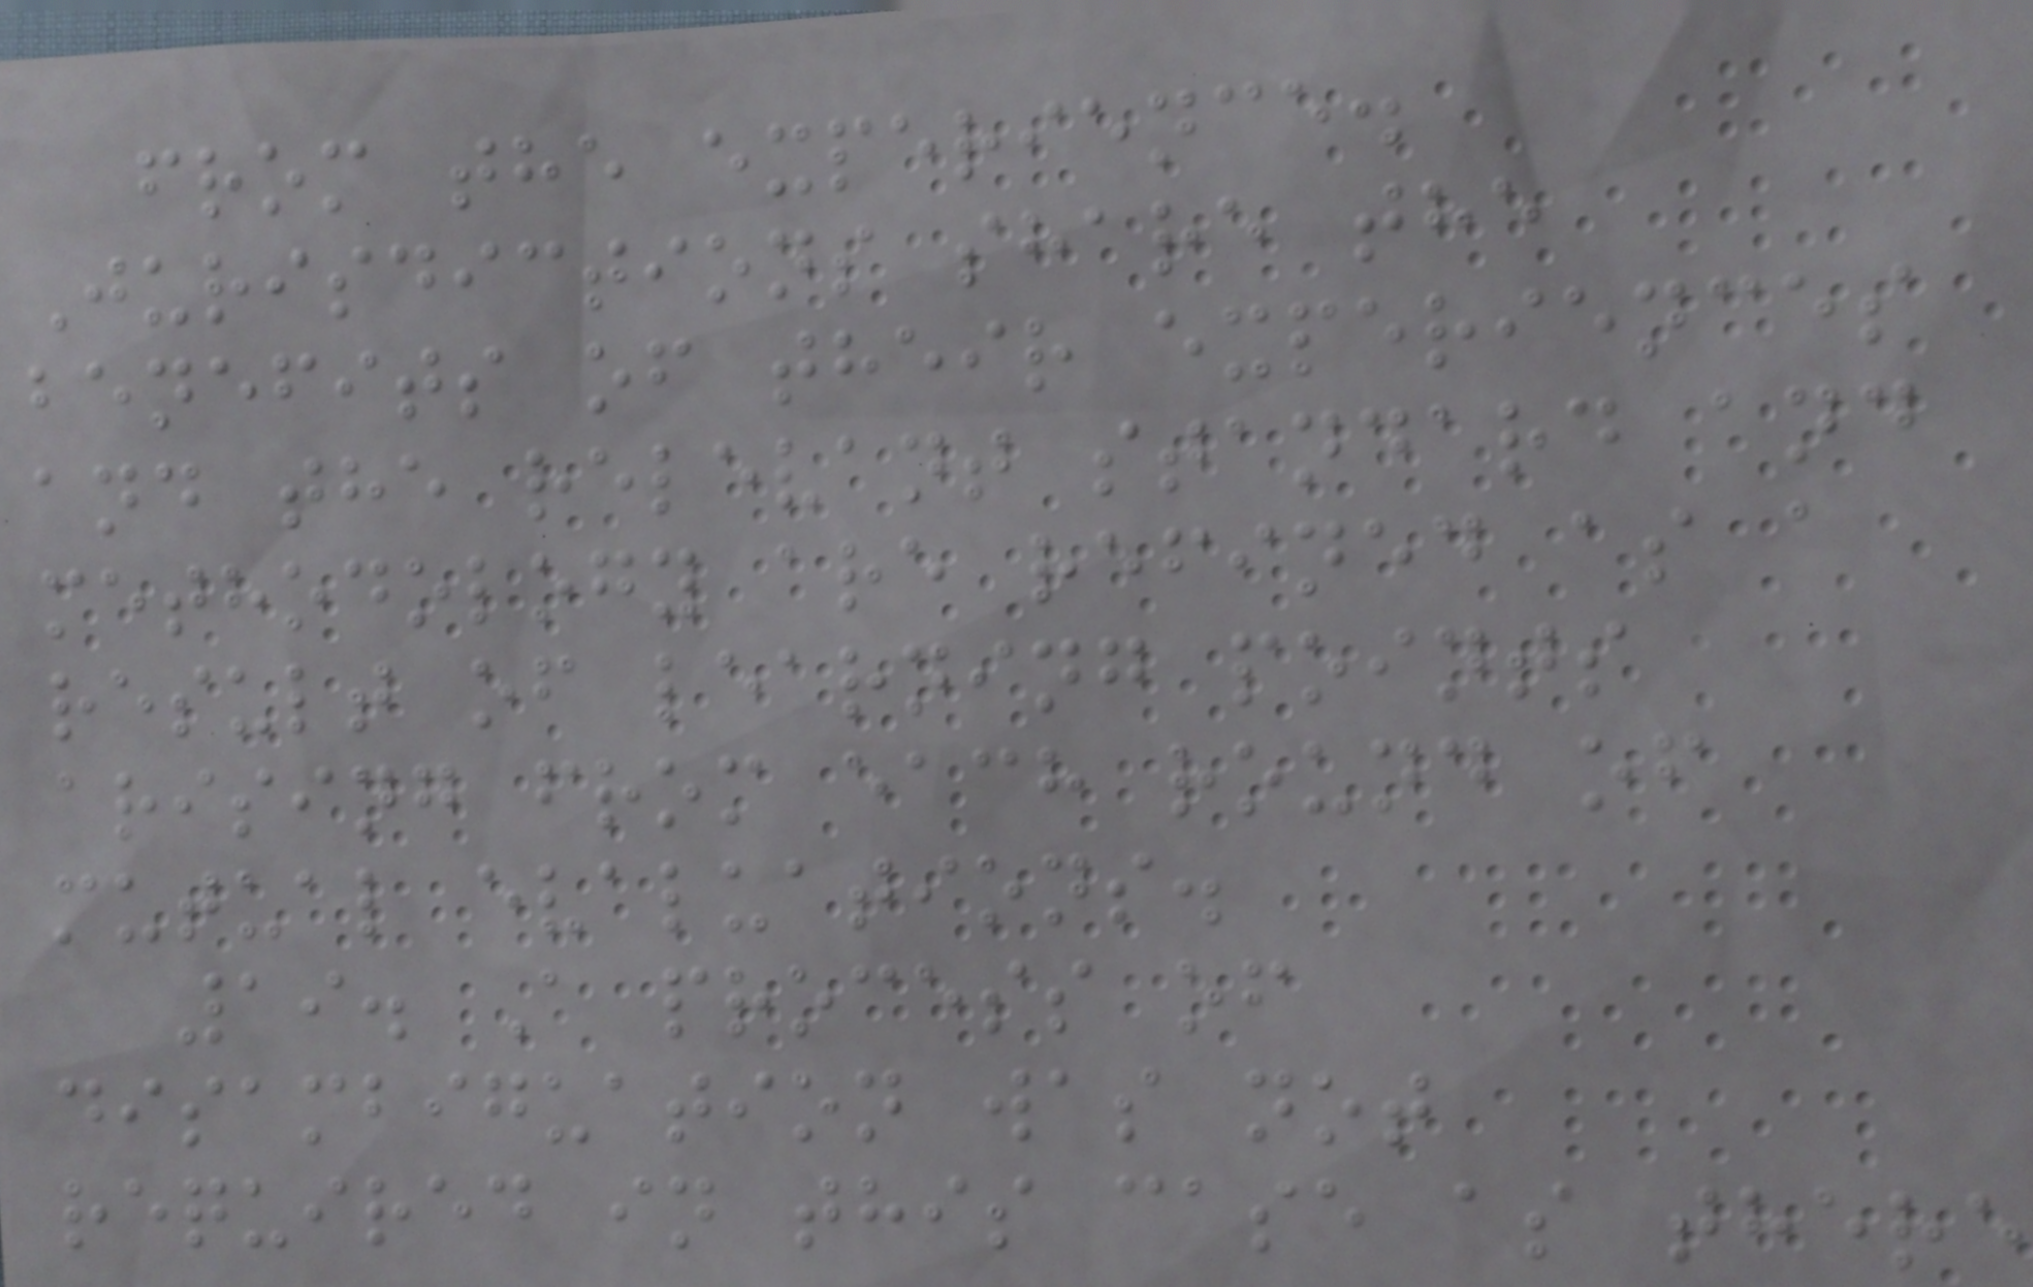from the experience.
Jurisdictions share the
benefits of their experiences
and the relevant standard and
methodology are refined as a
result of learning points
arising from each round of
mutual evaluations.
19. A process of
disambiguation was not
required in this case as there
